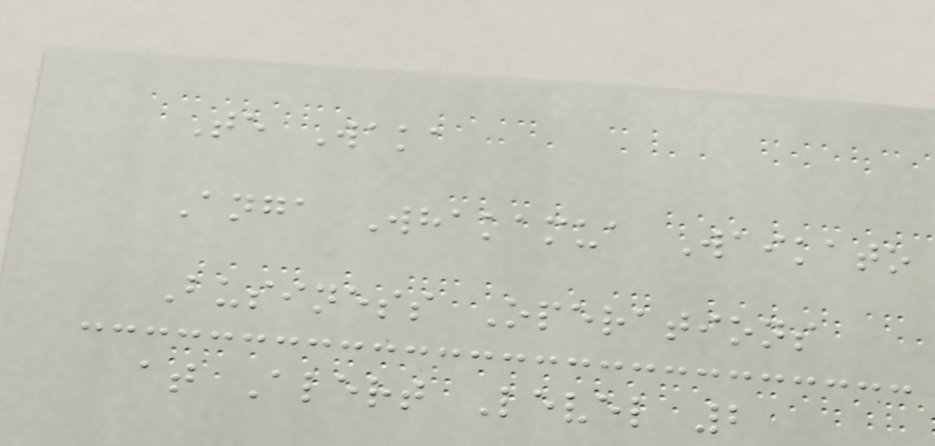Te Waka
Anga Whakamua Waikato
Business Operations
at Alert Level 2
